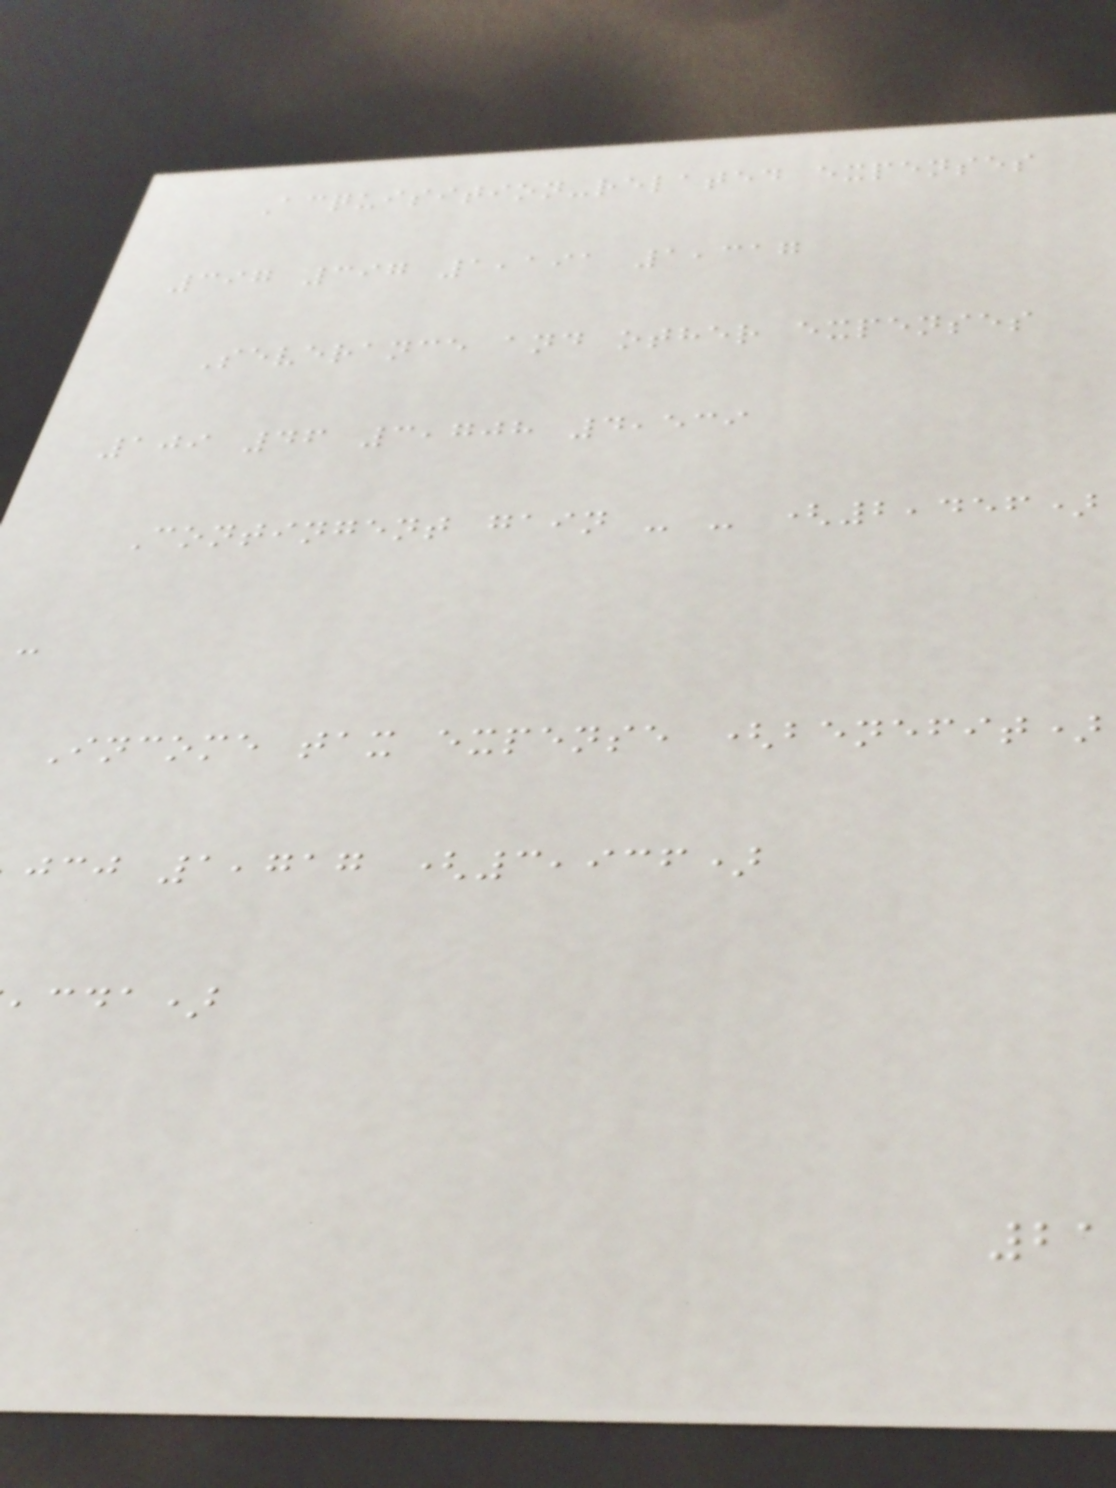Acquisition-related expenses
397 397 1,191 1,317
Severance and other expenses
109 46 3,708 4,539
Contingent gain - - (2,456)
-
Income tax expense (benefit)
jcj 1,717 (3,936)
,cda)
